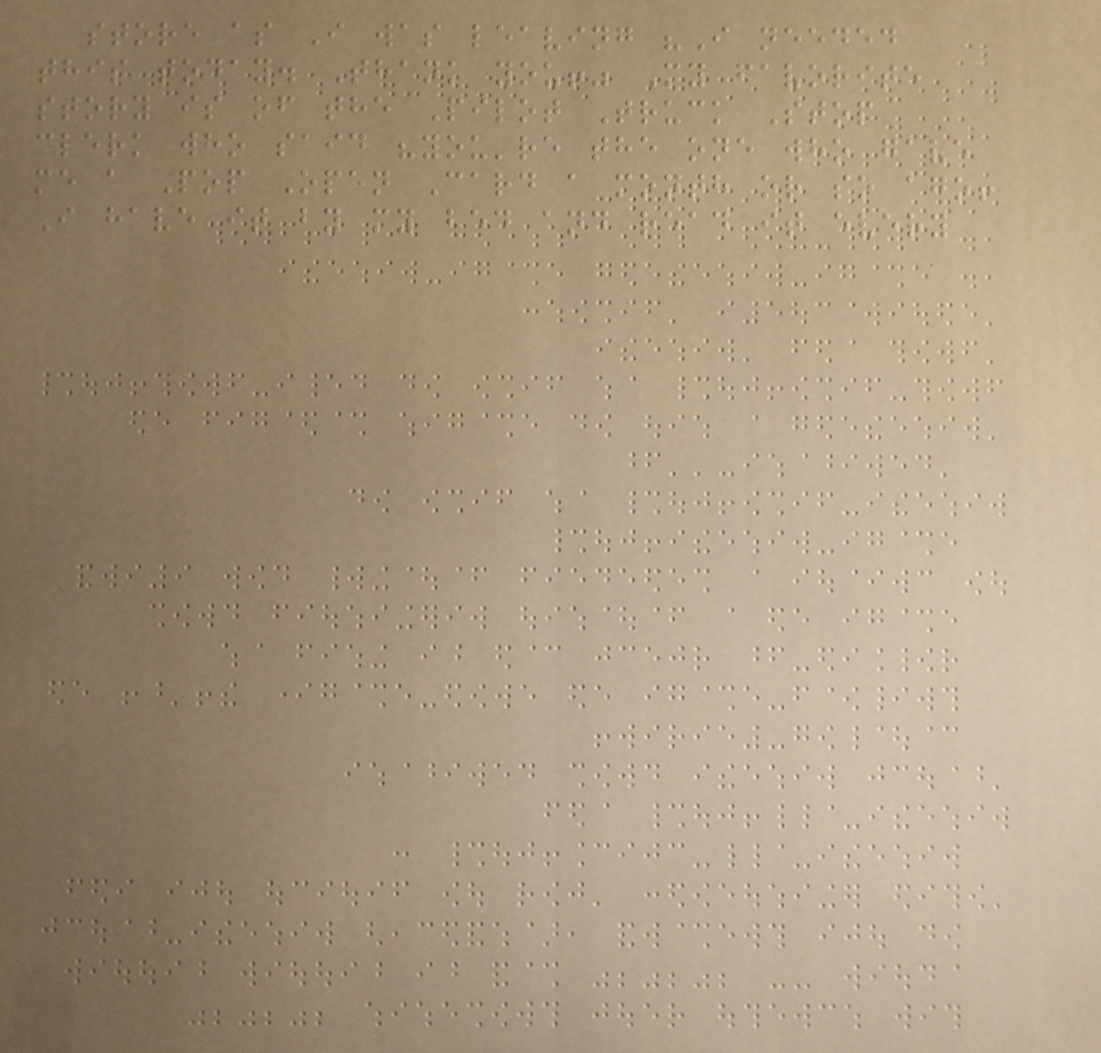store as I was leaving "I needed
this today. Thank you!" My favorite
story is of the Pilot Truck Stop
clerk who said "you're the one who gave
me a Pop Open Card a month or so ago!
I have it by my bed and read it every
